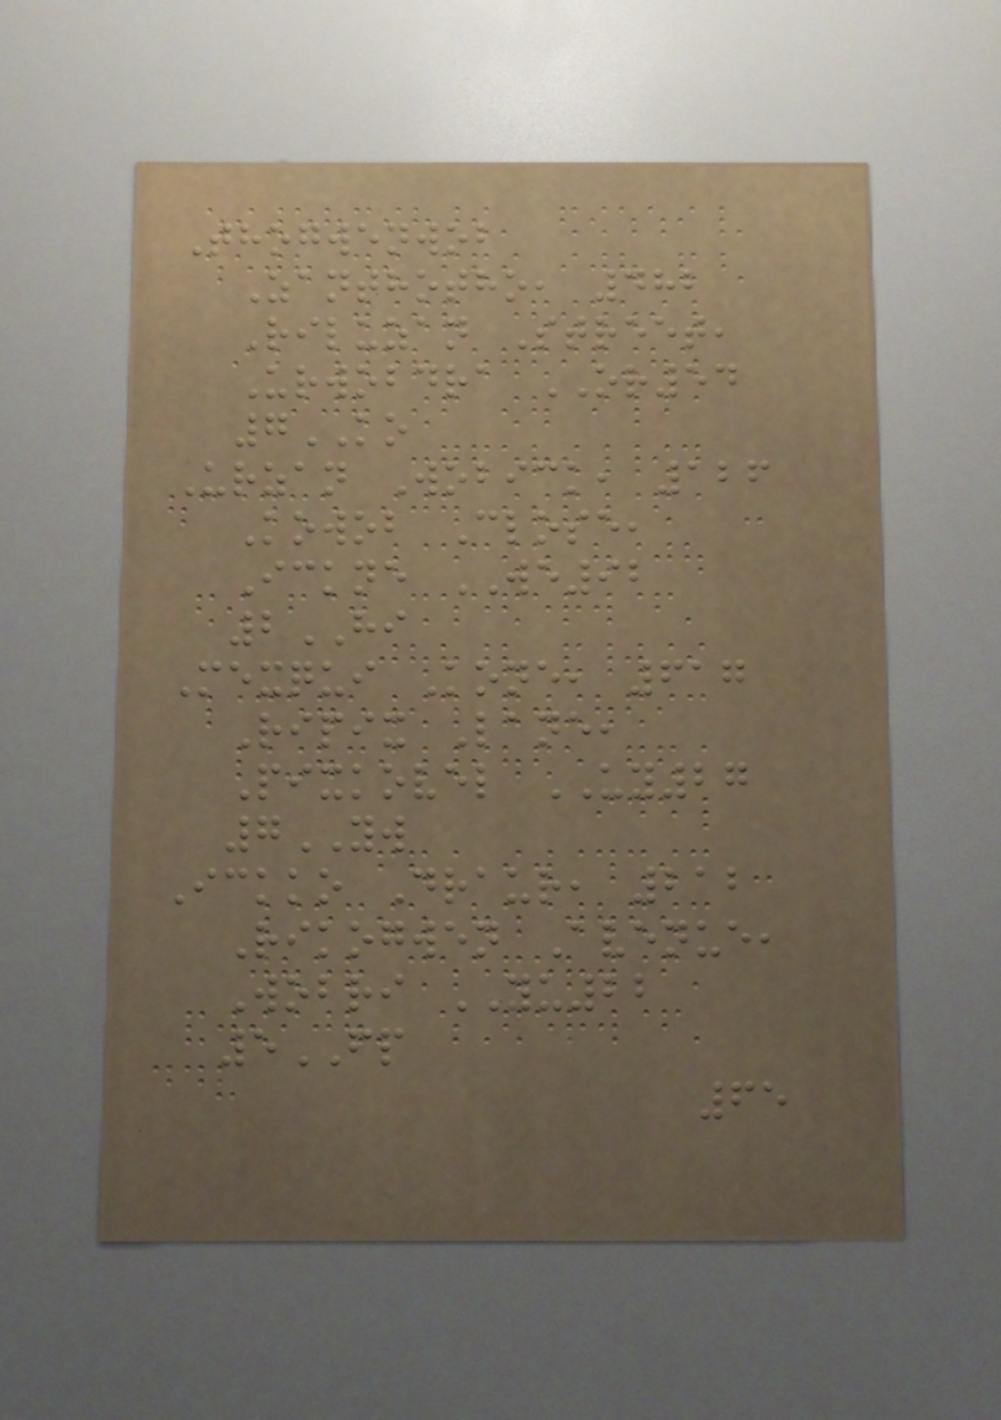Thogwenwob
Zanthotho, 482
Riluzan Street,
Urwobdra OR54
7KO
Urzan Wobick, 126
Kowob Close,
Ickne WE92
2HI
Mexqui Kone, 617
Ripix Lane,
Pixkovel UY27
7YW
Ickko Draur, 212
Rikogwen Avenue,
Wobri YU22
5FP
65
